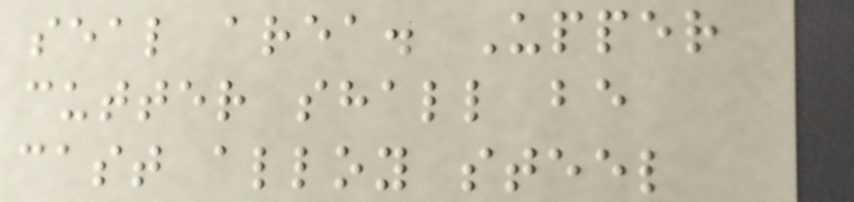seal area. Upper
cutter shall be
cast alloy steel
